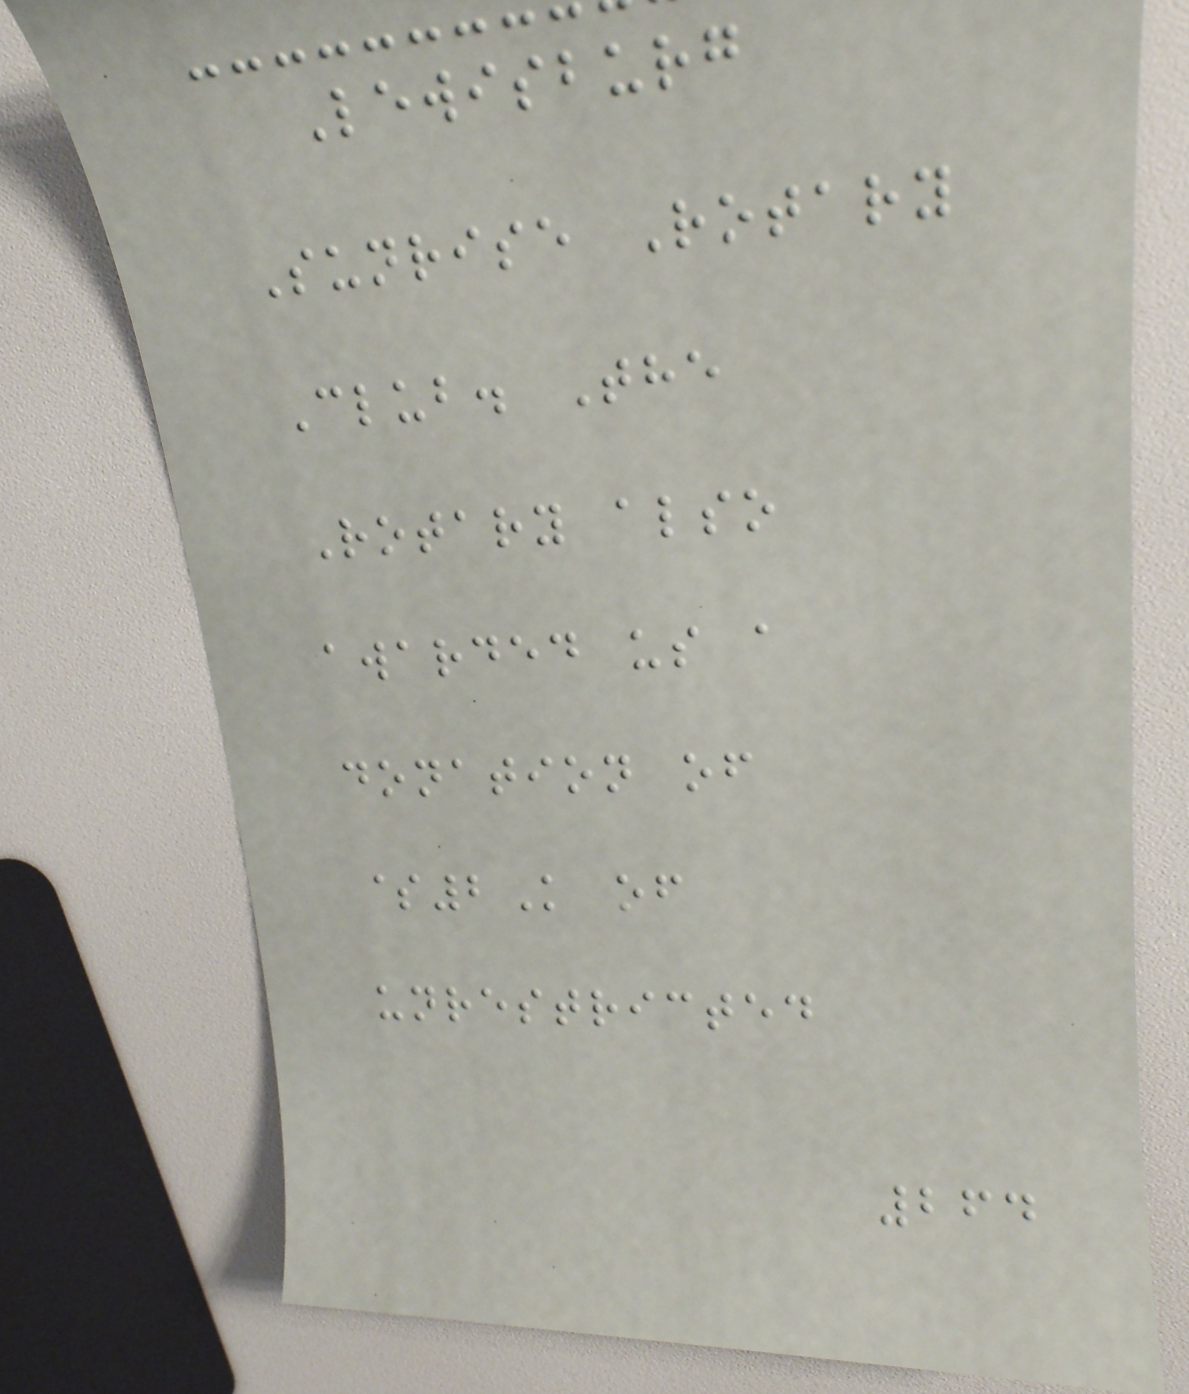Lewisburg
Sunrise Rotary
Club. The
Rotary also
awarded us a
donation of
$2K of
unrestricted
264
